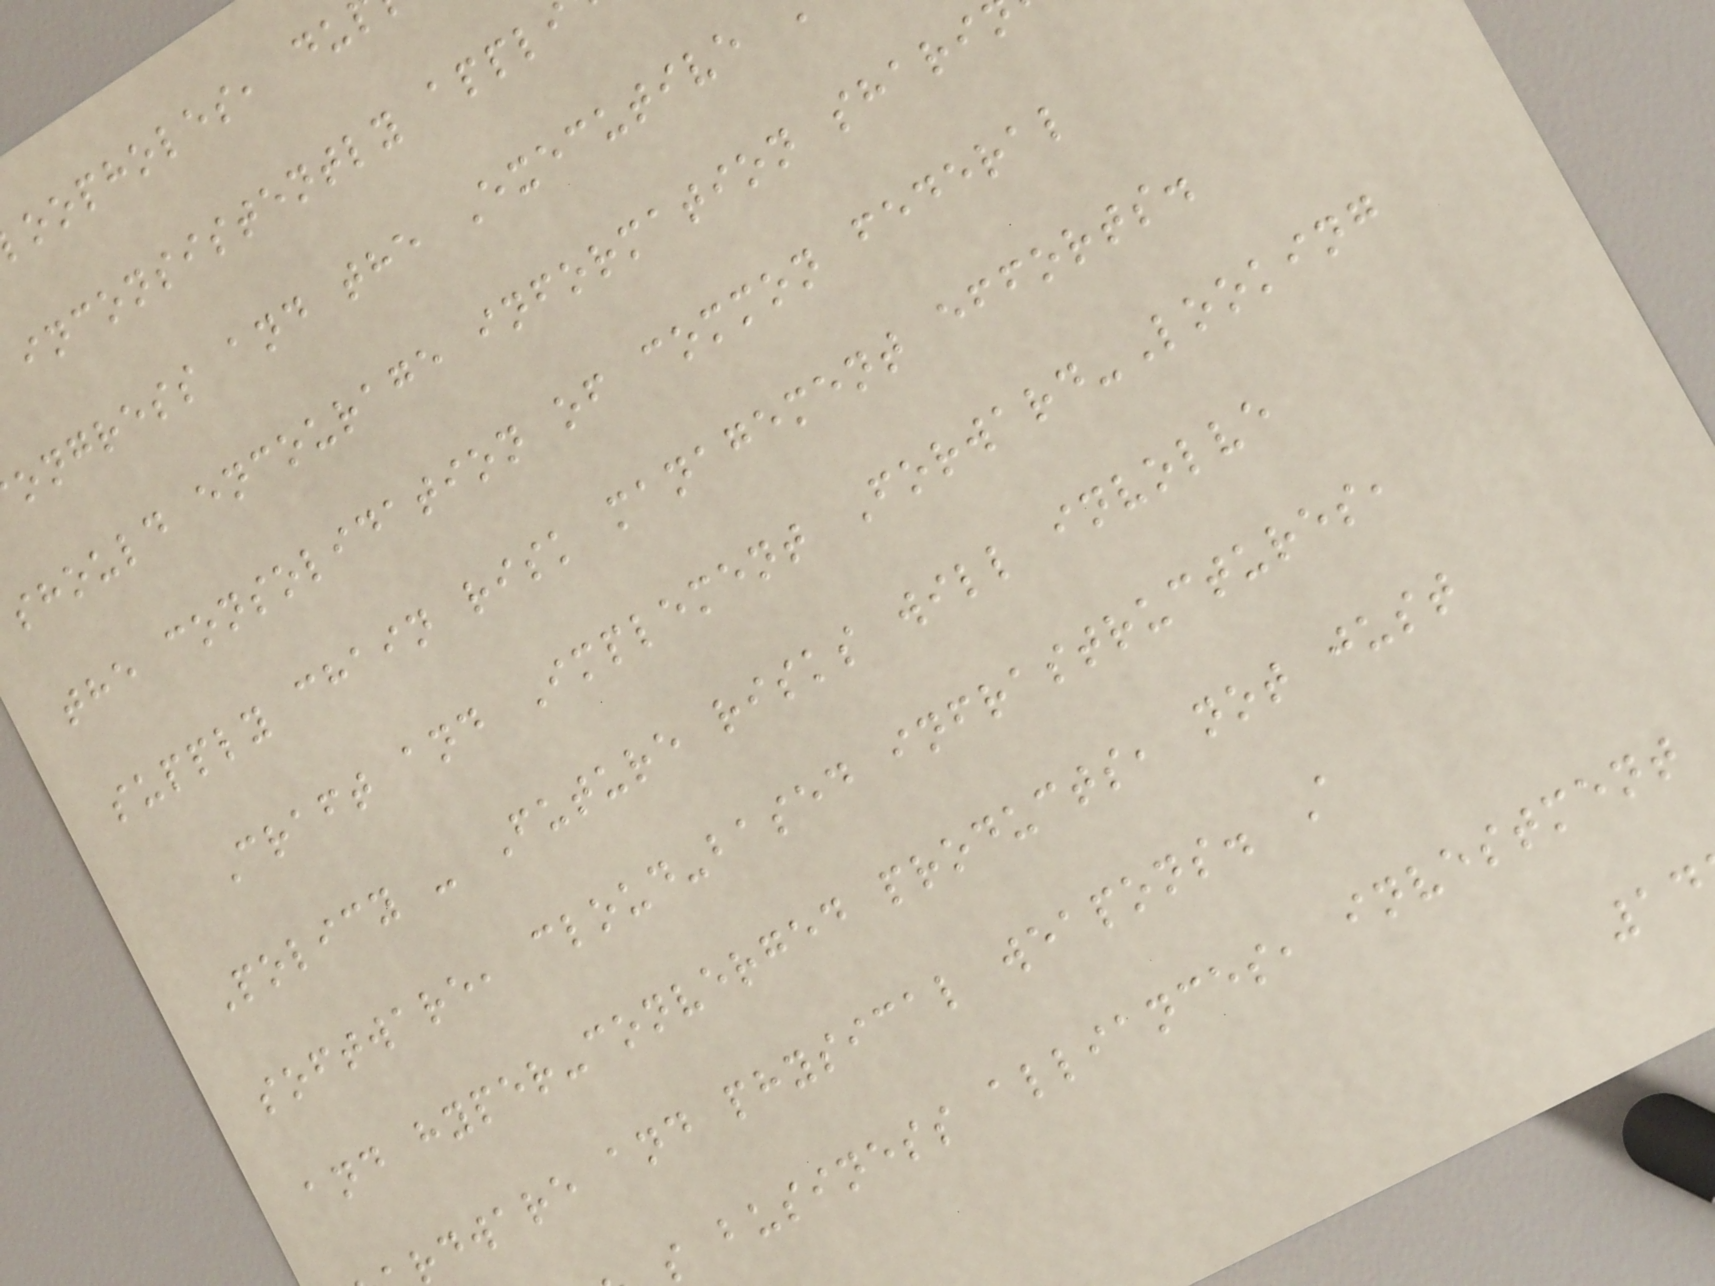oopholes, du
inconsistently appli
ongress and the Executive
should encourage information shari
the consolidation of common federal
supply chain risk management efforts.
Craft and Implement Forward-Looking
Policy - Future risks will involve
software, cloud-based infrastructures,
and hyper-converged products, not just
rdware and physical weapons. A
s business alliances, investment
